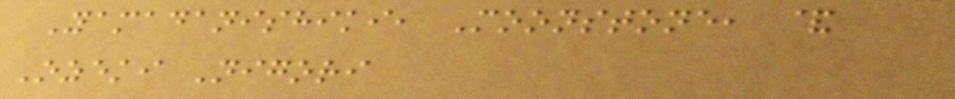Yamadanishiki, Moonstone, &
Ozeki Nigori
